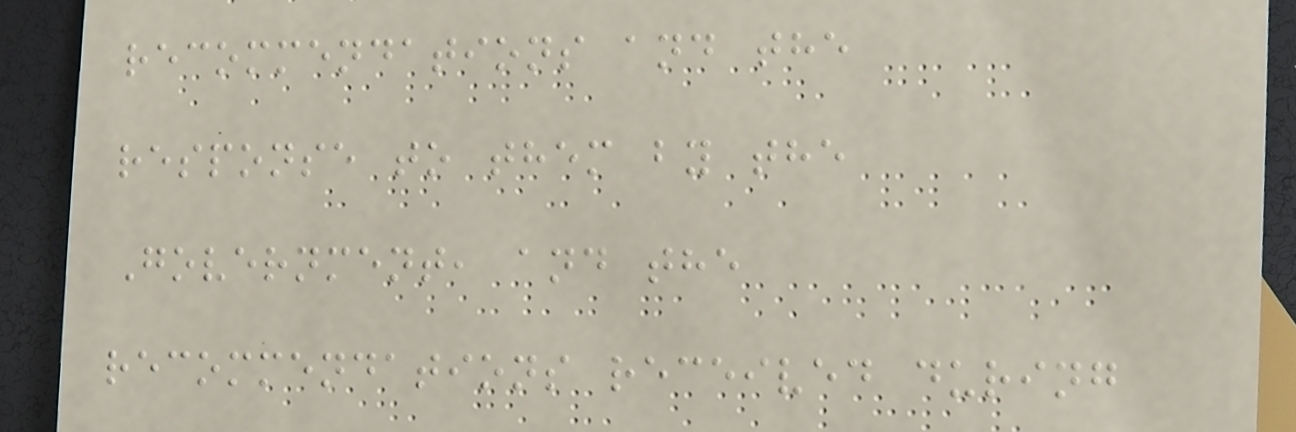recommendations and the
response to them by the
Government, and the
recommendations received during
